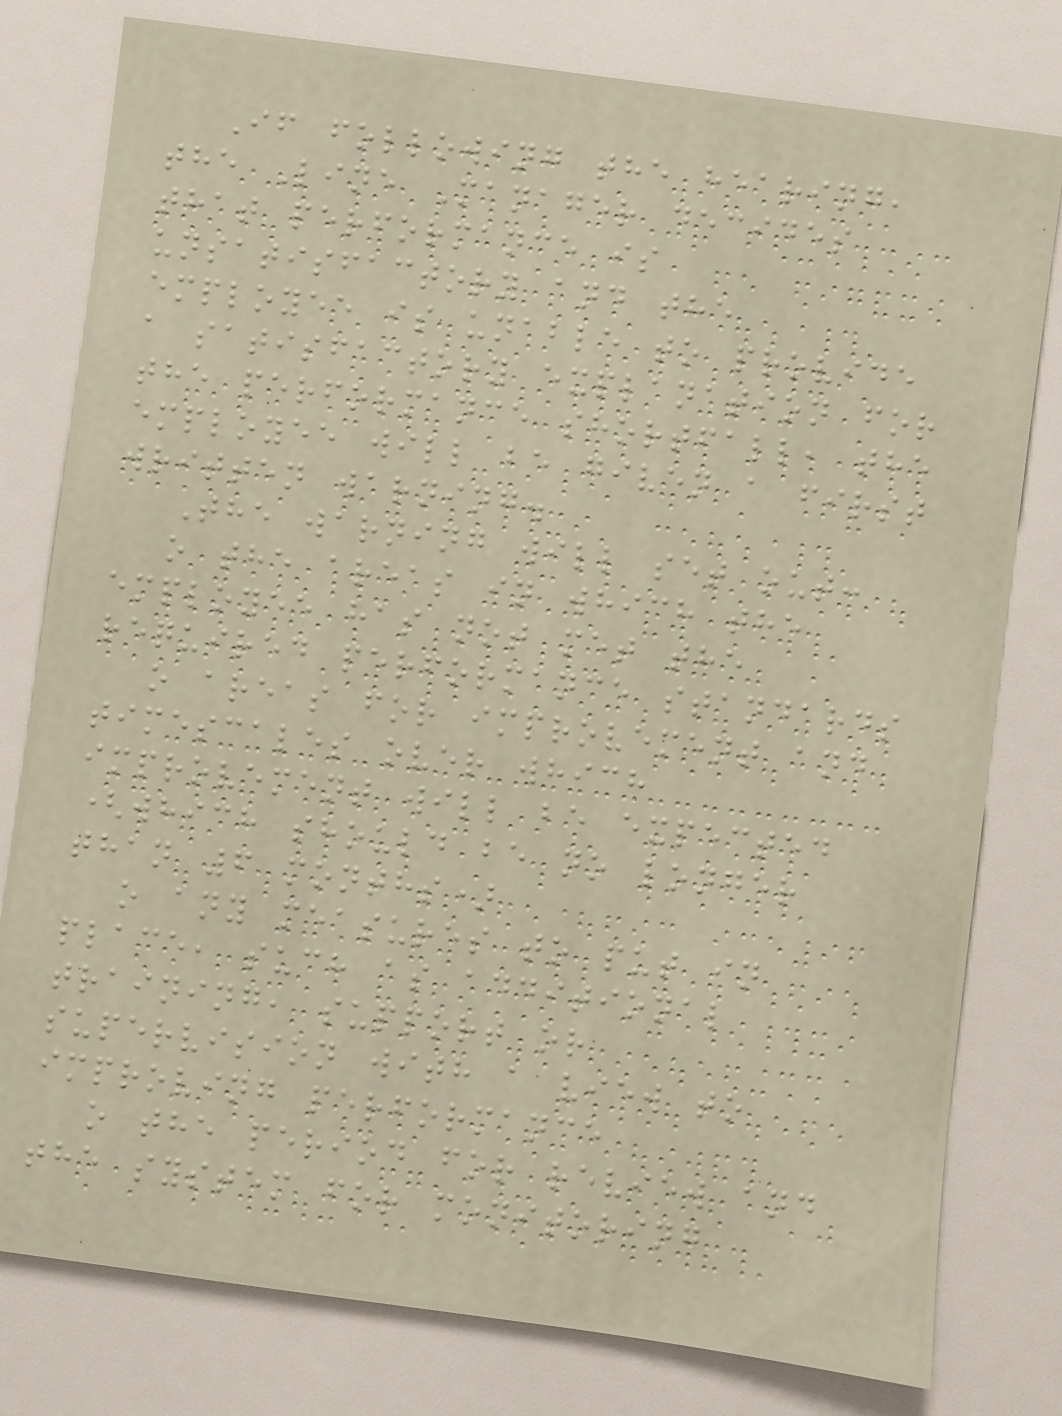If following the hearing,
the Line Manager decides
that performance is
unsatisfactory and the
employee is unable to provide
a satisfactory explanation for
the performance shortfall, the
employee will be given a first
written warning.
The warning will set out:
o the areas in which the
employee has not met the
required performance standards
o areas for improvement and
timescales over which
improvement will be expected
(which should be no longer
than 6 months)
o any measures to put in
place, such as additional
training, support or
supervision with a view to
improving performance
o the period for review and
the system for monitoring
